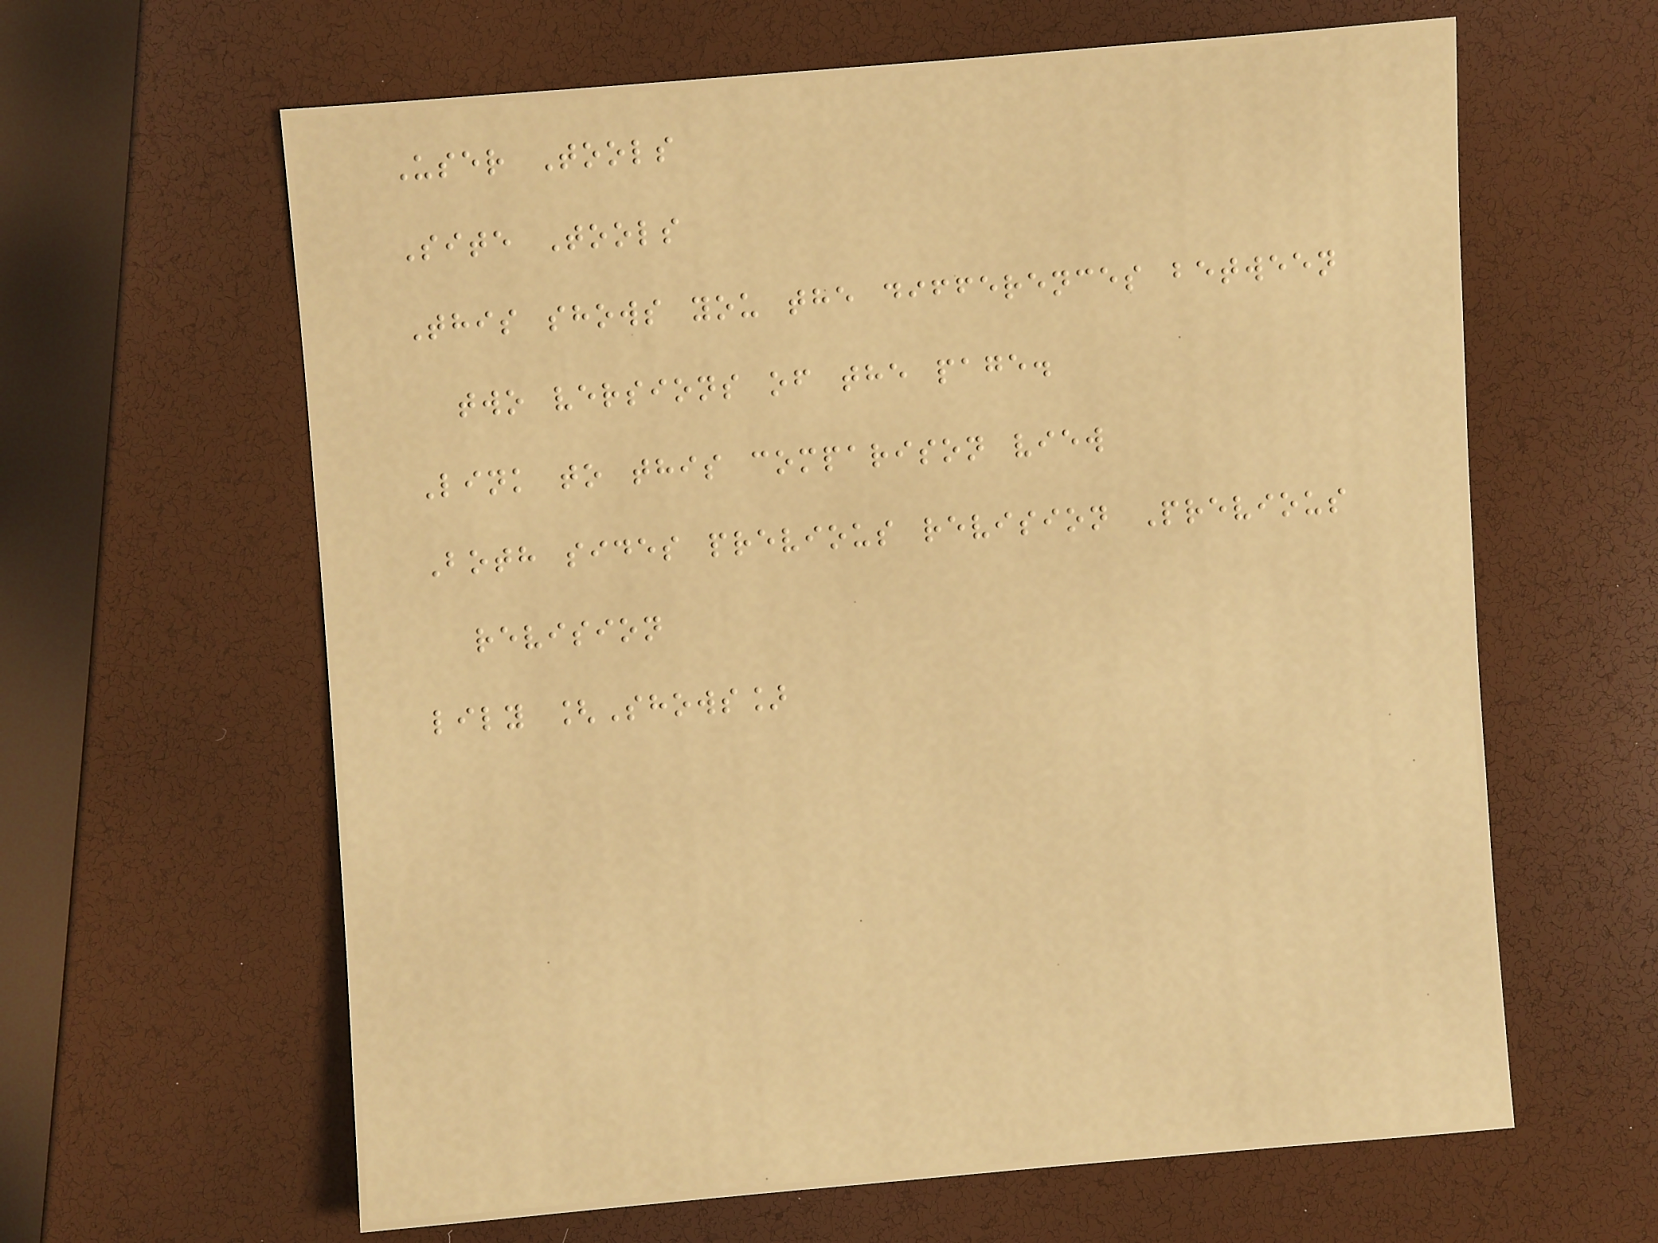User Tools
Site Tools
This shows you the differences between
two versions of the page.
Link to this comparison view
Both sides previous revision Previous
revision
lily [Shows]
